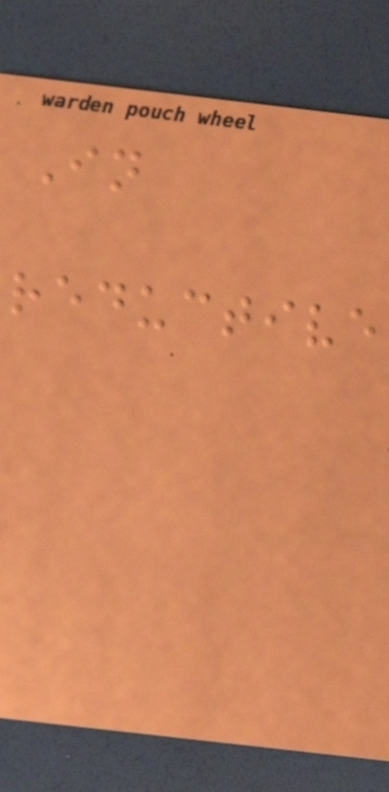In
reductive
